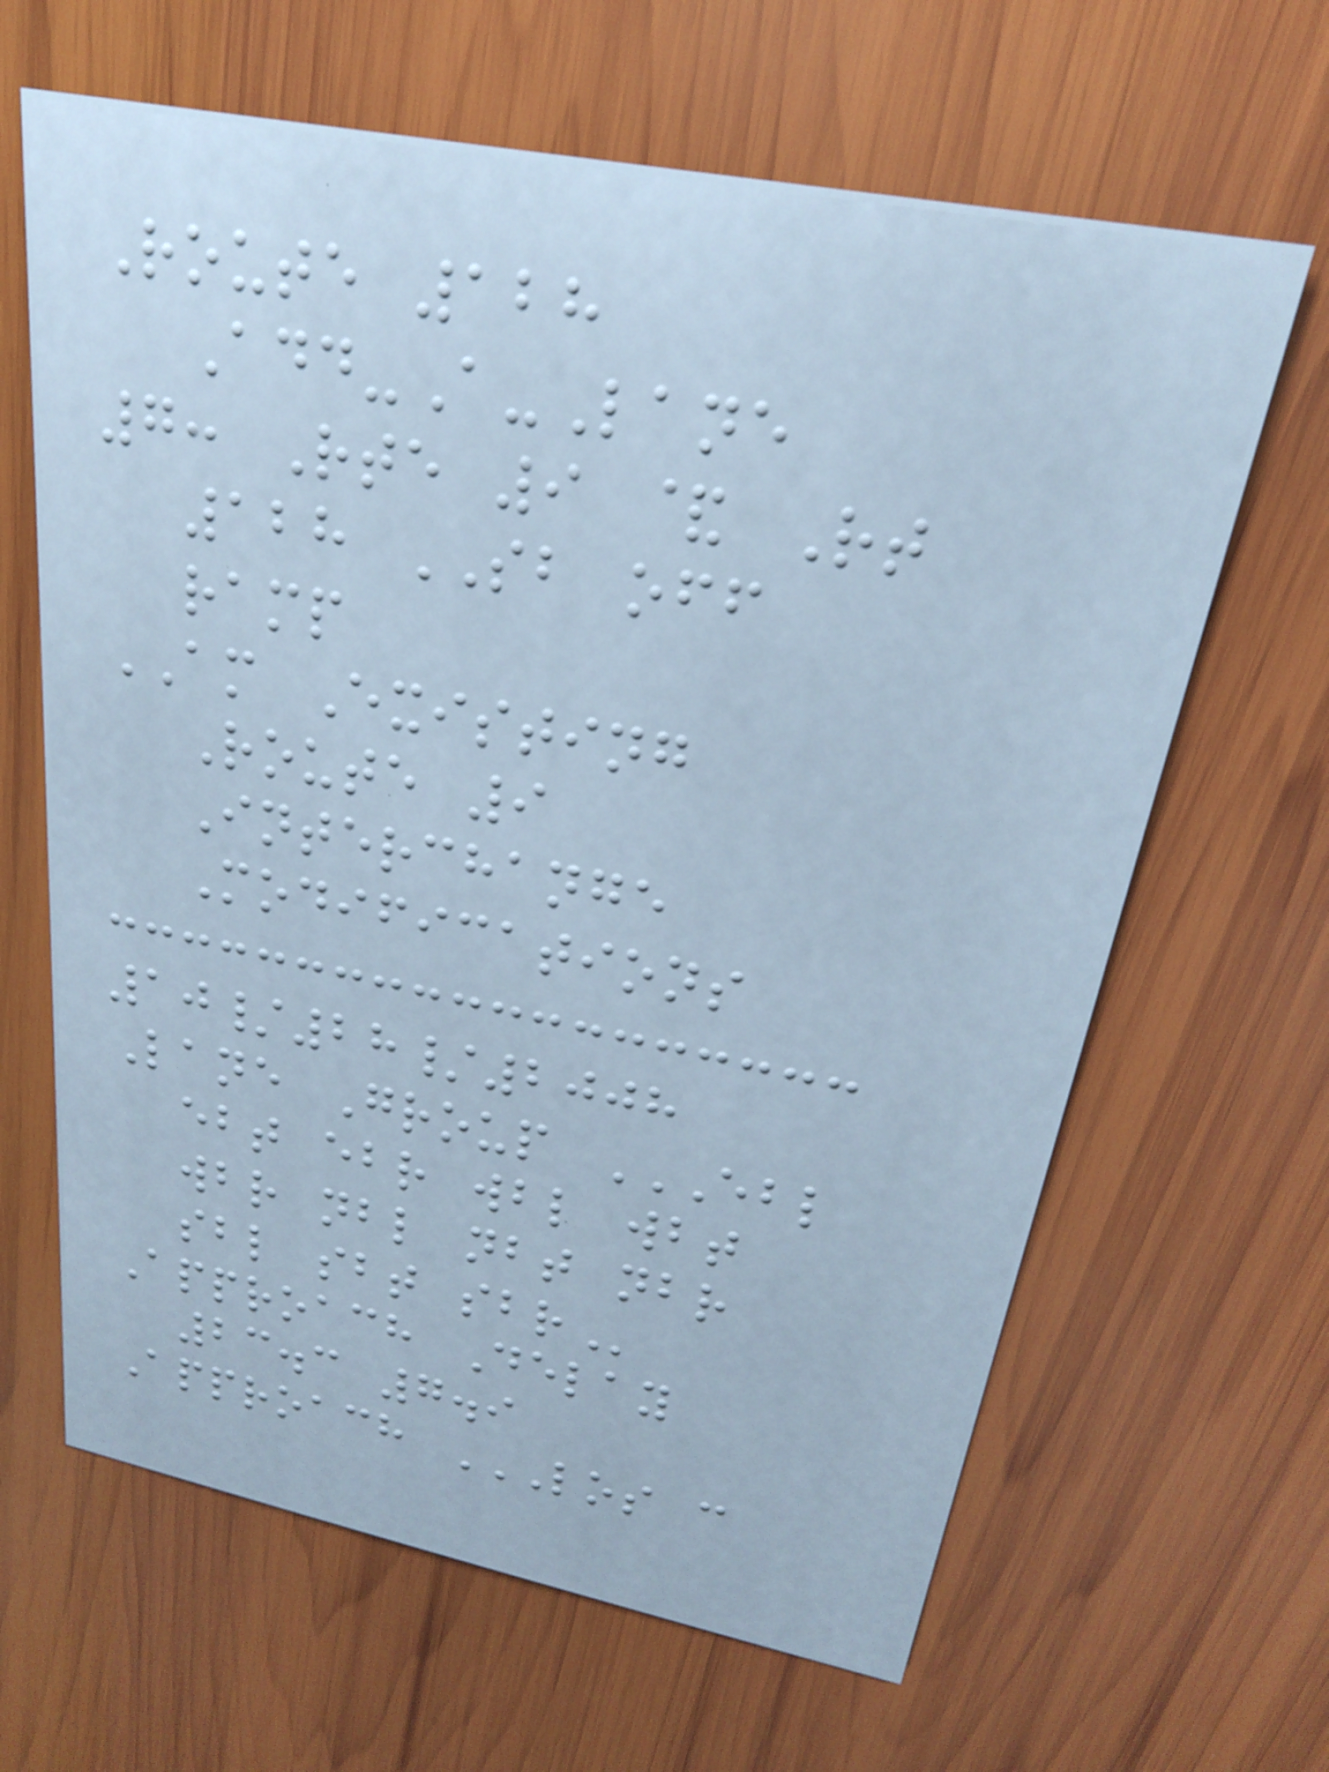Route 128
Add-A-Lane
7: Rte 9 & Rt
128 SB off
ramp
AM Existing
Route 9
Interchange
Modifications
10/28/2008
Lane Group EBL
EBT EBR WBL WBT
WBR NBL NBT NBR
SBL SBT SBR
Approach Delay
23.3 7.9
Approach LOS C
